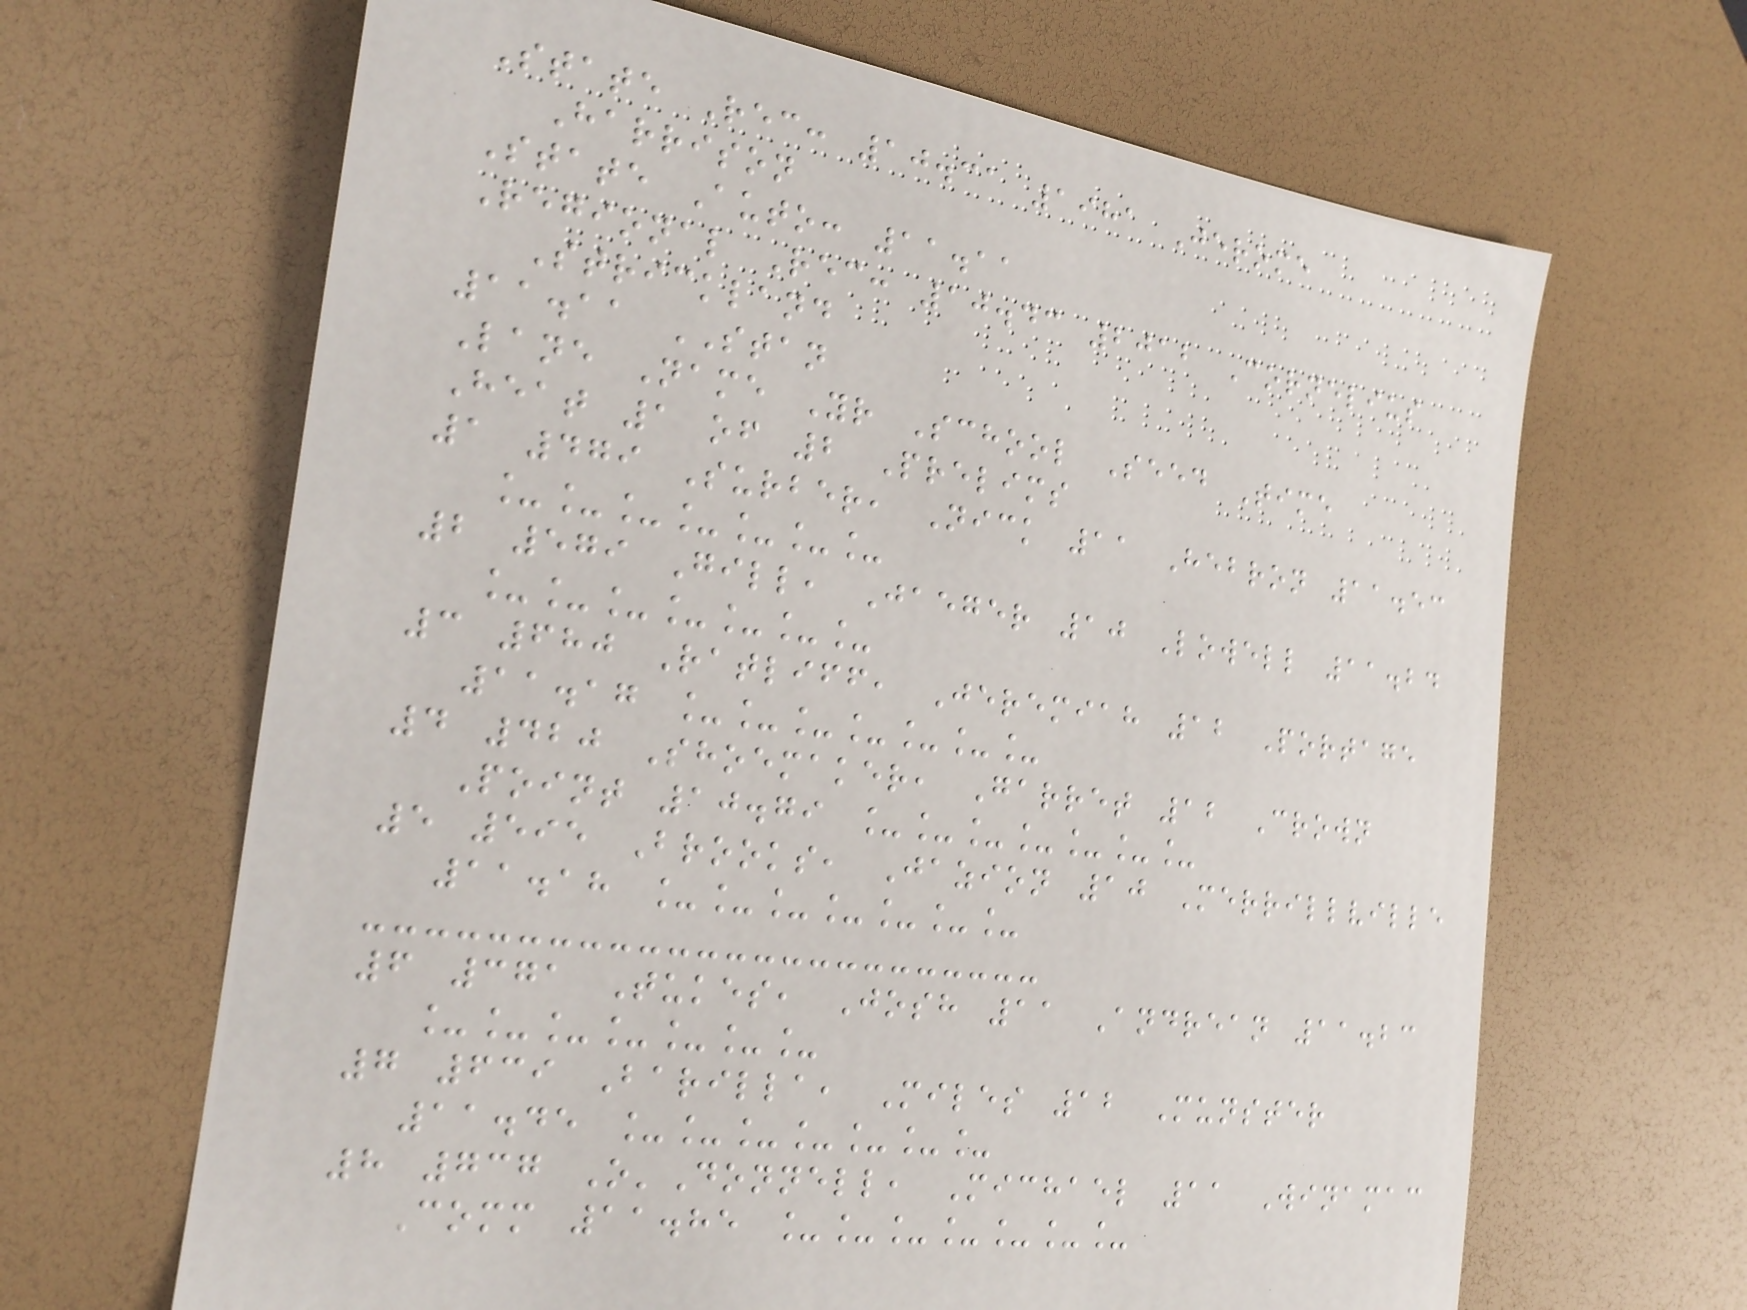State Rec: 10.31 1981 Jerome
Harrison
State Auto: 11.11
Regional Rec: 10.43 2012 Cornelius
Strickland
11.11 STAN
Lane Name Yr School Seed Time
Heat 1 of 2 Prelims
1 479 Surber, Nick 11 Hebron 11.53
_______
2 579 Gill, Jaeger 10 Lowell 11.24
_______
3 680 Ratliff, Jeremiah 12 Portage
11.17 _______
4 420 Shoemaker, Garret 12 Crown
Point 10.79 _______
5 595 Brooks, Jazion 10 Merrillville
11.18 _______
6 371 Tukes, Josh 11 Andrean 11.23
_______
7 639 Barilla, Miles 12 Munster
11.45 _______
8 737 O'Donnell, Michael 11 Winamac
Comm 11.85 _______
